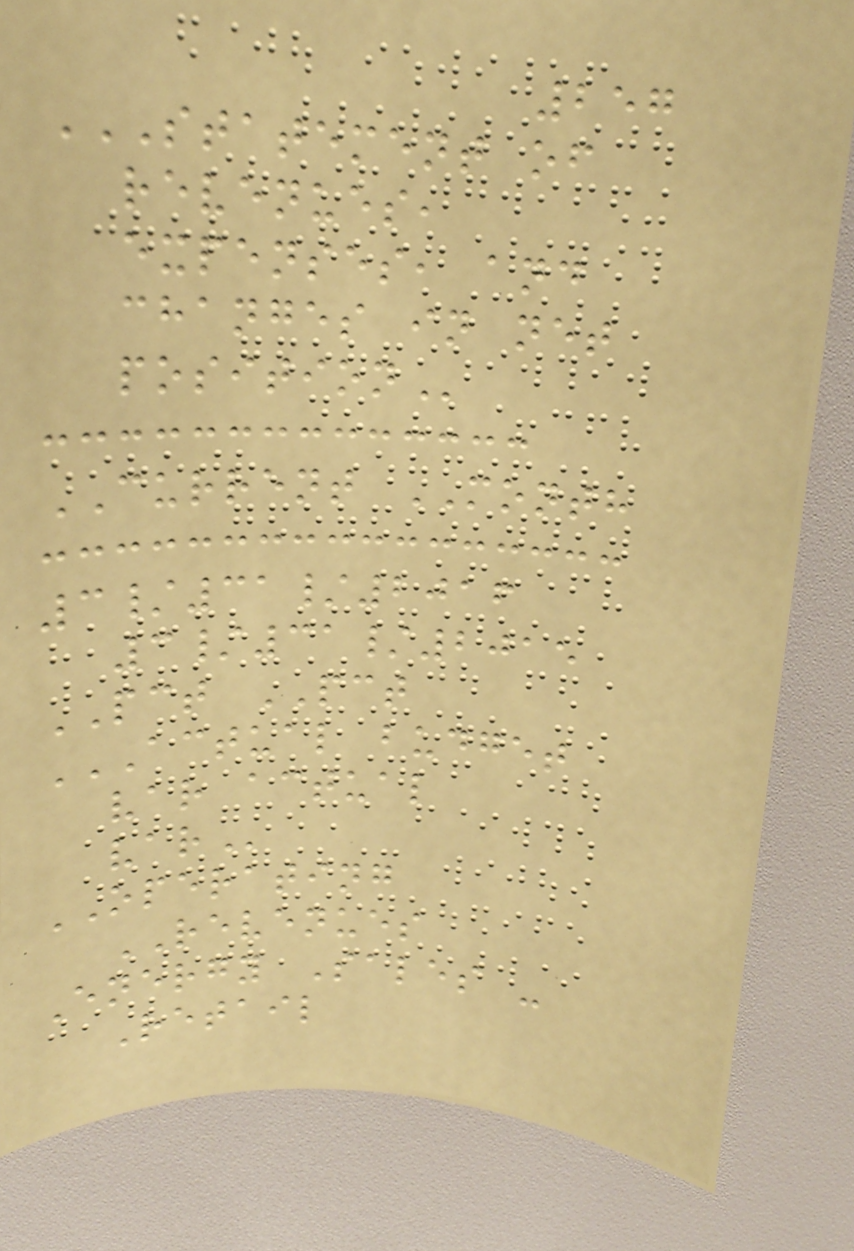257
STATEMENT OF
REVENUES,
EXPENSES, AND
CHANGES IN NET
POSITION
CURRENT MONTH
3/31/2016
3/31/2015
PCT PCT
ACTUAL BUDGET
VAR ACTUAL
VAR
OPERATING
REVENUES
Energy Sales -
Retail
